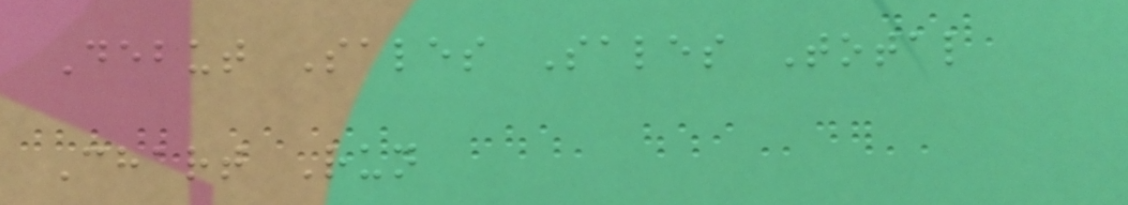Debut Sales Sales Total
Chart Run
